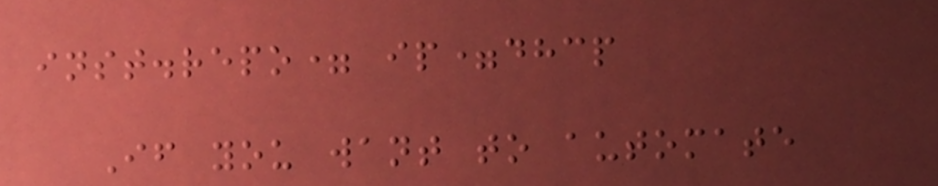inst.repo= ip=dhcp
If you want to automate
